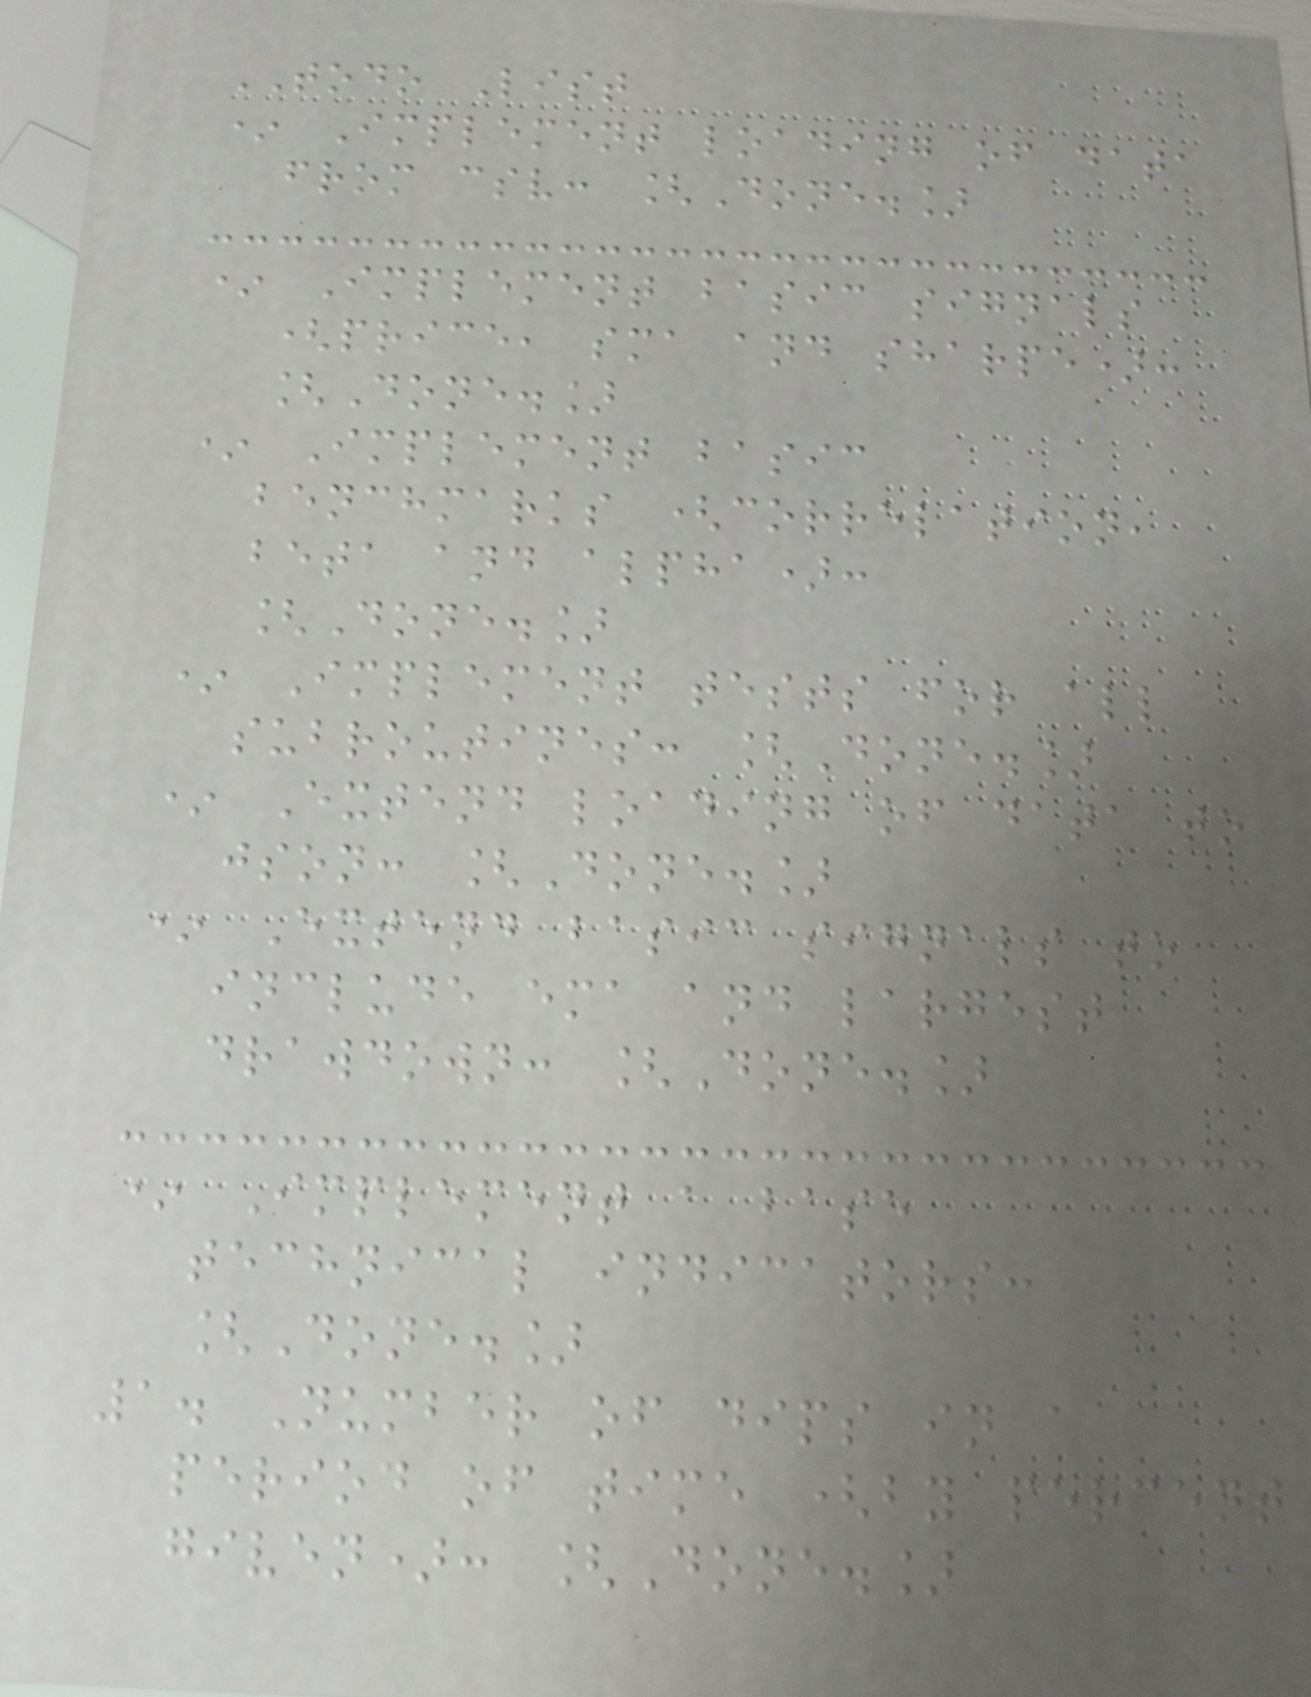TODO List
* Implement loading of data
from csv: [Done.]
* Implement basic signals
(price, sma and sharpe):
[Done.]
* Implement basic
benchmarks (correlation,
beta and alpha):
[Done.]
* Implement tests for all
subroutines: [Done.]
* Extend loading of data to
json: [Done.]
* Extend basic signals to
include ema and largest
drawdown: [Done.]
* Implement a base
technical indicators:
[Done.]
1. Number of dips in a
period of time (by percent
given): [Done.]
